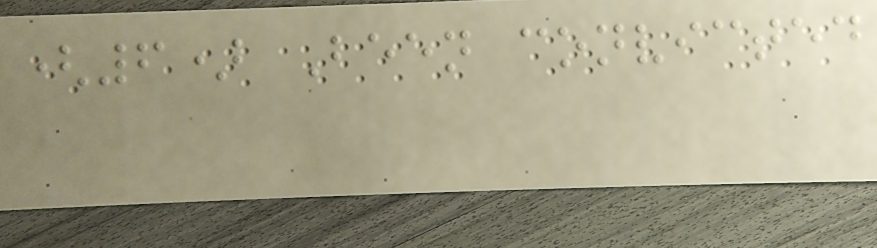(6) Been convicted
